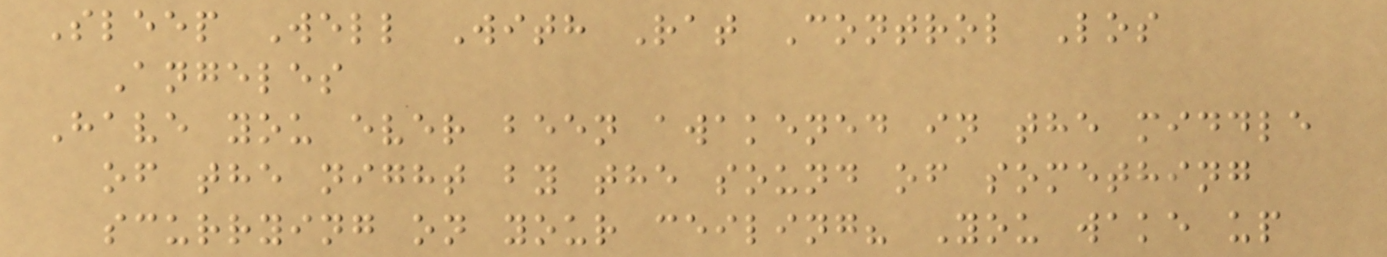Sleep Well With Rat Control Los
Angeles
Have you ever been awakened in the middle
of the night by the sound of something
scurrying on your ceiling? You wake up
